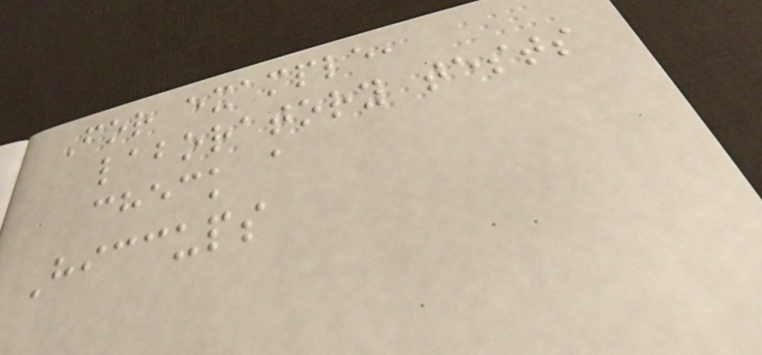For example,
laboratory tests
check a
Hiccups
